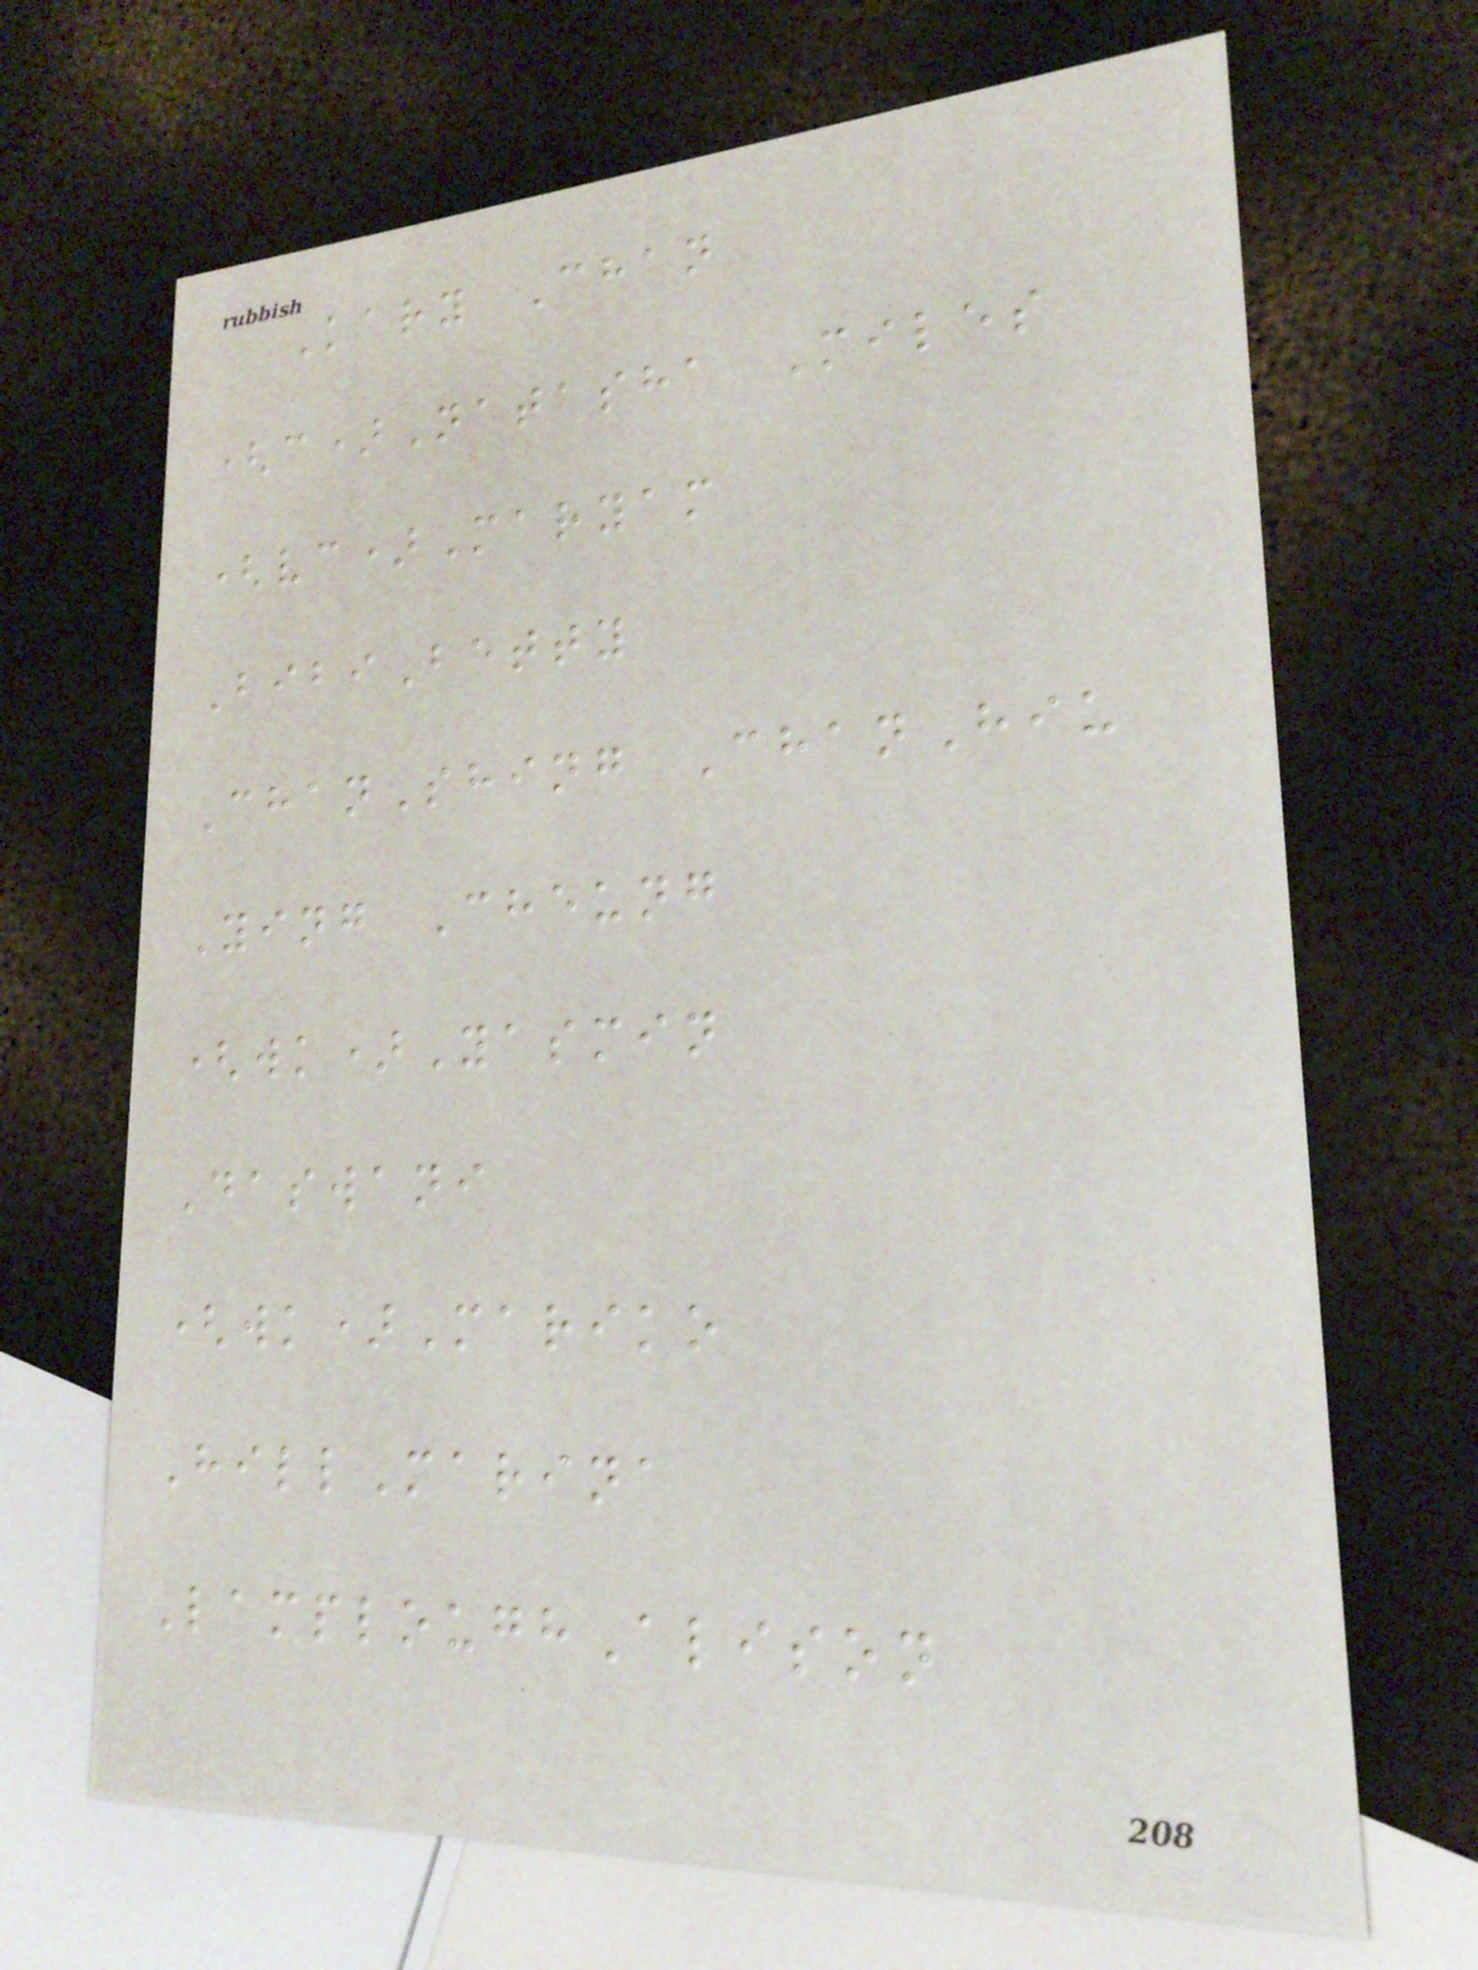Kary Chan
(c)Natasha Miles
(vc)Maryam
BibiBetty
ChanShing ChanHiu
Ying Cheung
(wk)Yasmin
Daswani
(wk)Mariko
HillMarina
LamploughAlison
